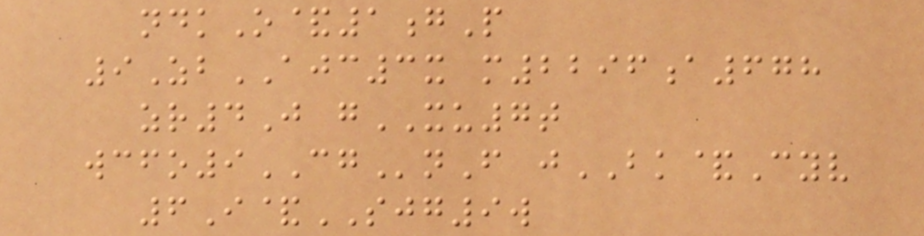ndkO&1gP
9ZbAJC3x m2296a678
zr4J gXU7t
wcfo9CGnF jBK&Cyv
6I&SJG9w
